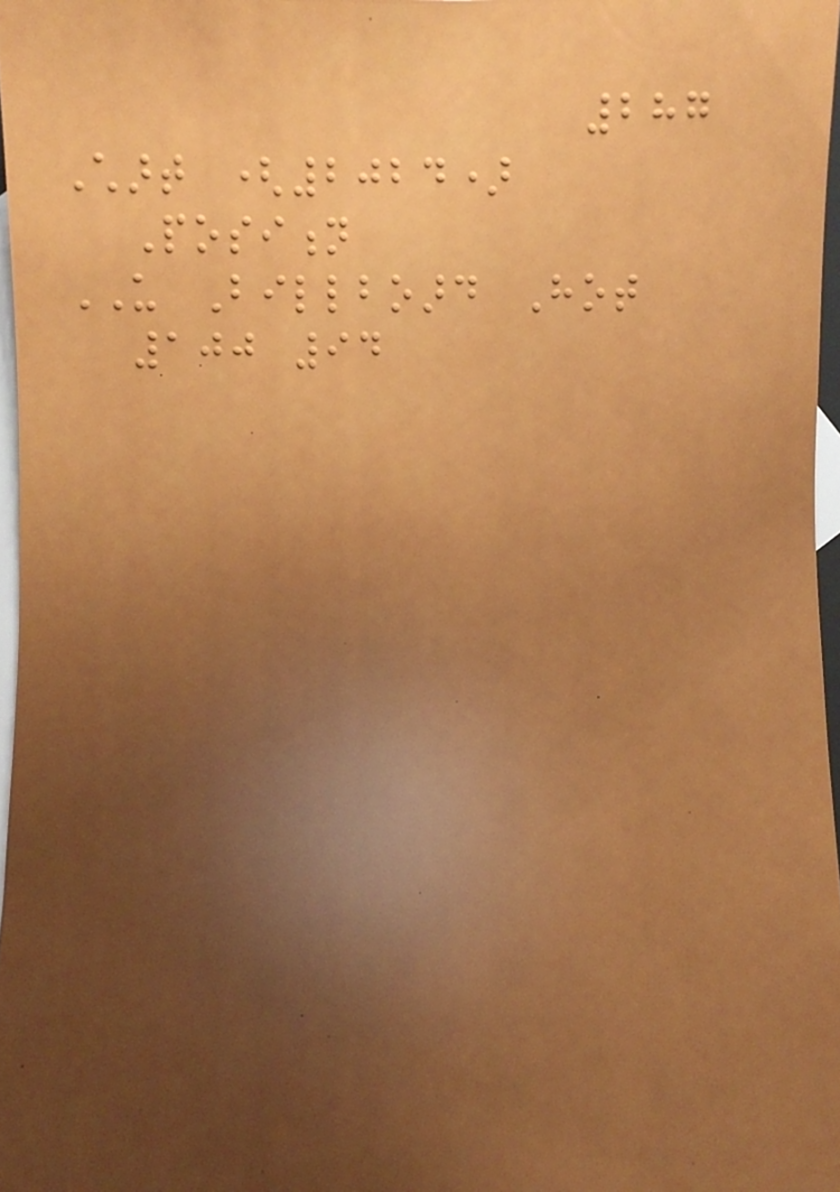287
Chart (2024)
Position
US Billboard Hot
100 94
